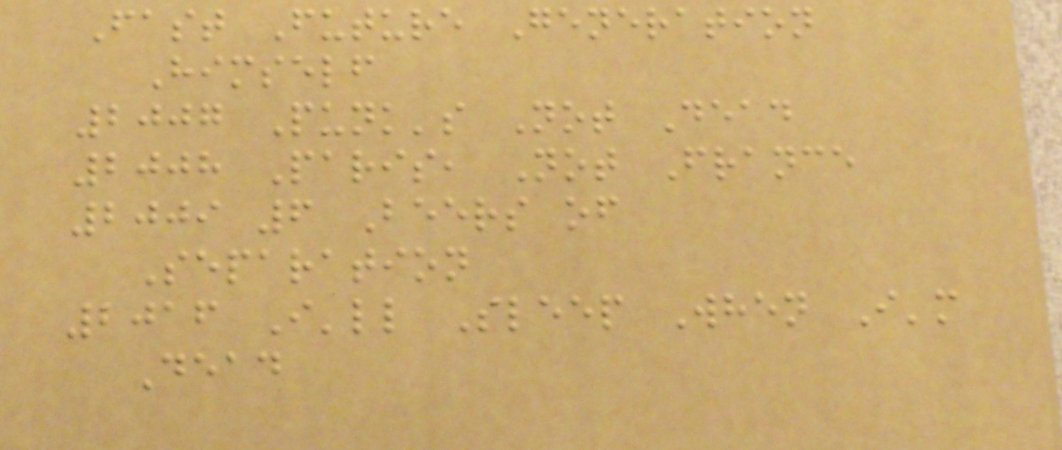Fast Future Generation
Himself
2007 Punk's Not Dead
2008 Paris, Not France
2009 6 Beers of
Separation
2016 I'll Sleep When I'm
Dead
